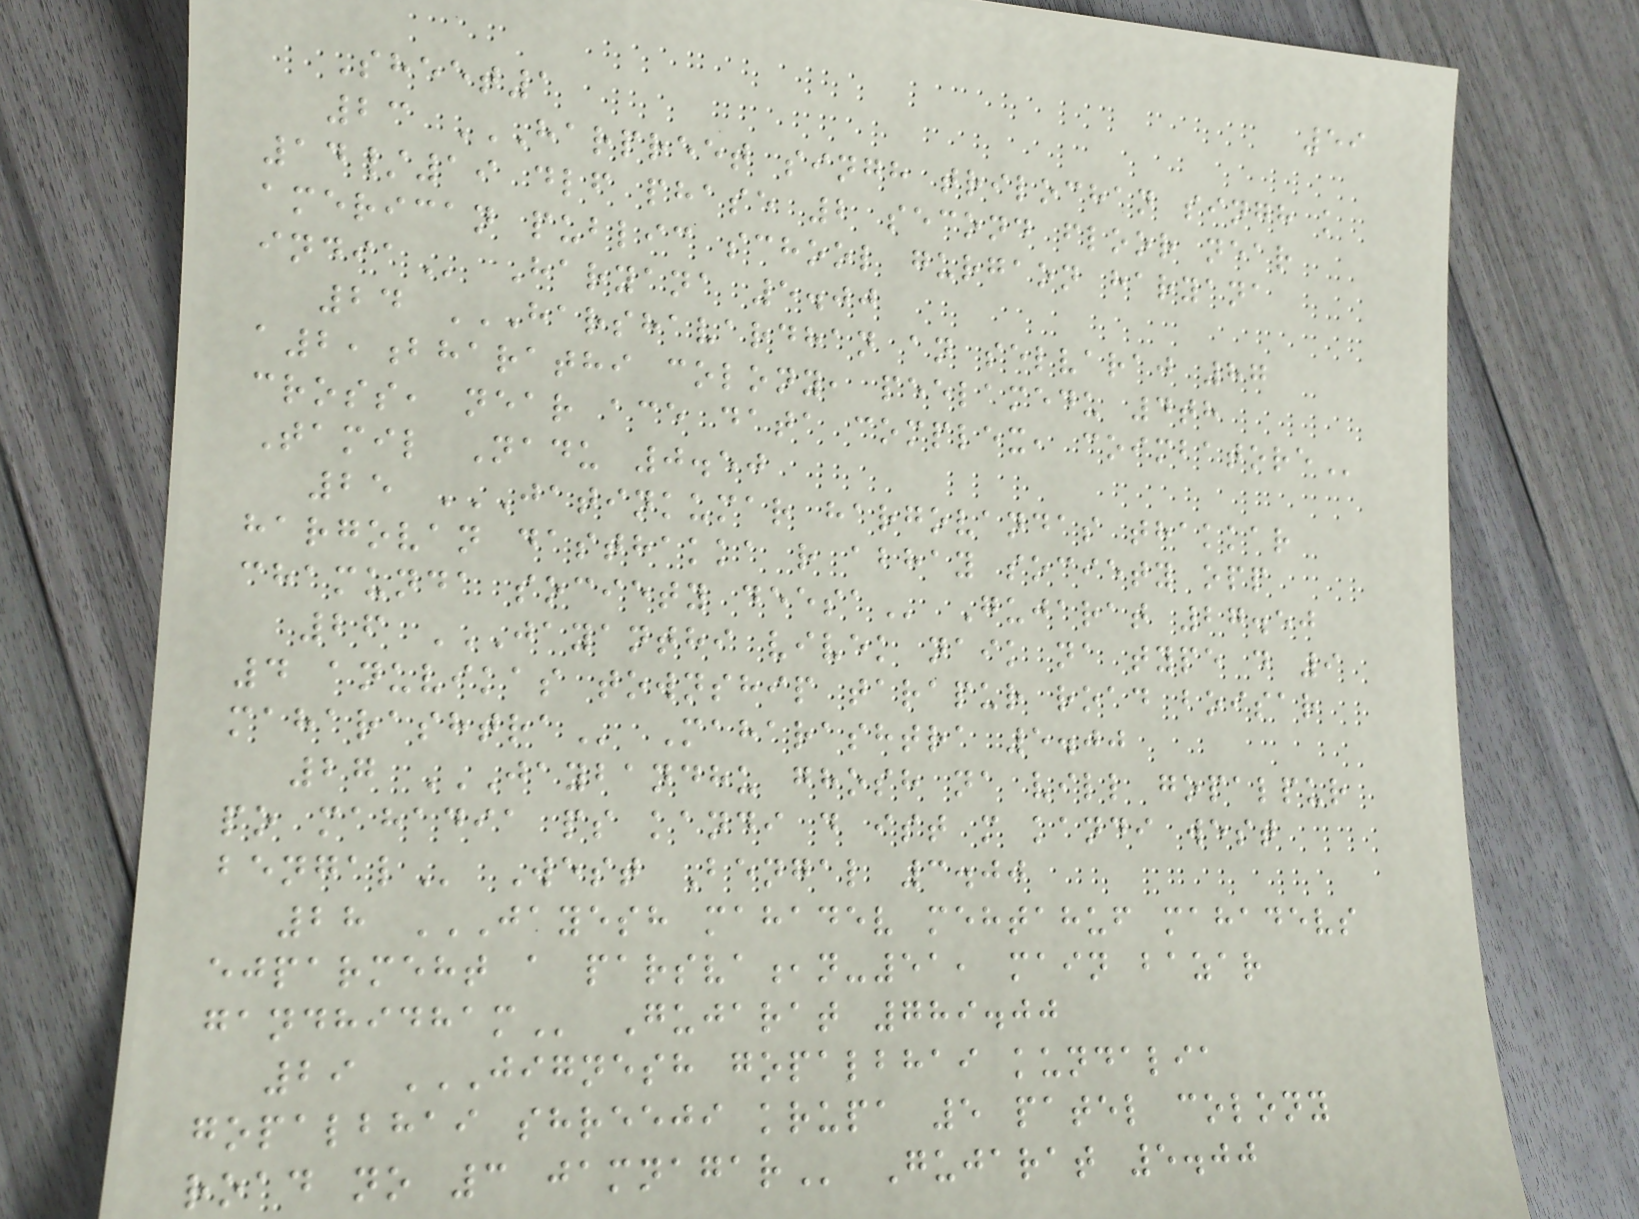59
Sheet1
23 HARPREET SINGH TRILOCHAN SINGH K
14/19 DLF PHASE 2 SECOND FLOOR NEAR
AMERICAN PUBLIC SCHOOL GURGAON HARYANA
INDIA Haryana 5.00
24 HARSHAVARDHAN AN SELVARAJ 87
A2,BHARATHI COLONY, PEELAMEDU 4TH
CROSS, NEAR ACE DATA COMPLEX, COIMBATORE
Tamil Nadu 0.50
25 JATINKUMAR HARGOVANDAS THAKKAR
HARGOVAN DASTHAKKA R ABHAY SOCIETY OPP
CHAMUNDA SOCIETY DEESA Gujarat 27.50
26 JAYANTHI VIVEK NAIK NA TYPE D 9
4 ANUVIKAS TOWNSHIP TARAPUR ROAD BOISAR
MAHARASHTRA Maharashtra 5.00
27 JAYBANDHU GHOSH NA VILL GOPALPUR
PO MAHADIA PS KANDI D IST M KANDI WEST
BENGAL West Bengal 3.00
28 JAYESH MAHADEV MEHTAHUF MAHADEVS
EJPARMEHT A PARSVA,N-51, MAIN BAZAR
GANDHIDHAM Gujarat 789.00
29 JIGNESH GOPALBHAI KUNDALIA
GOPALBHAI SHREEJI KRUPA 5 PATEL COLONY
ROAD NO 3 JAMNAGAR Gujarat 5.00
